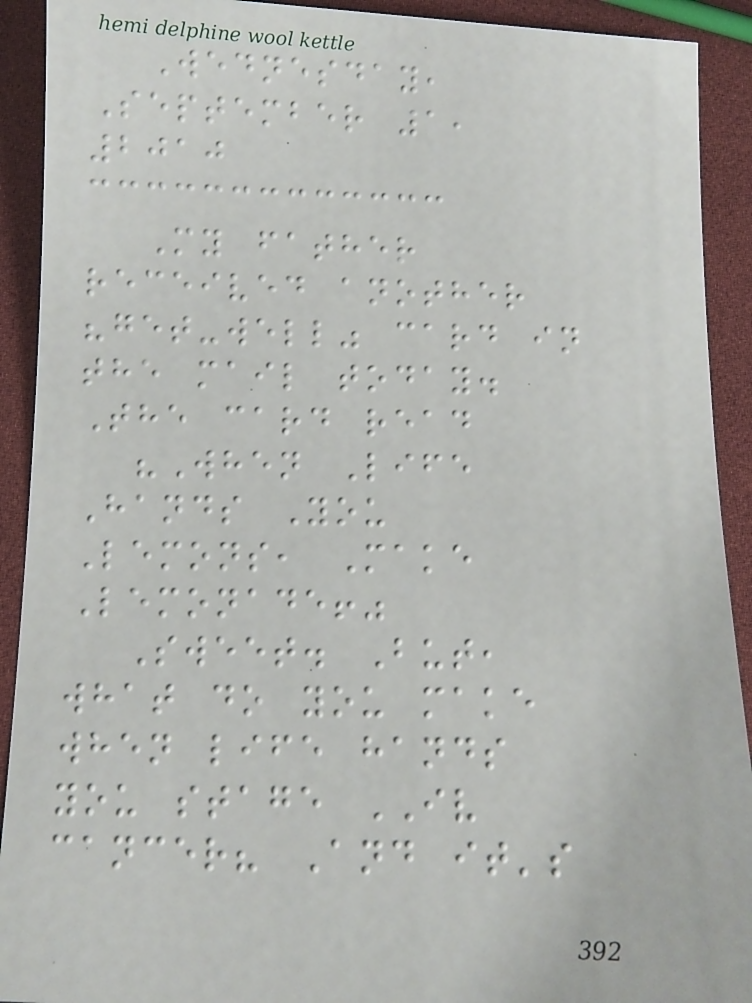Wednesday,
September 1,
2010
My father
received another
"get-well" card in
the mail today.
The card read
"When Life
Hands You
Lemons, Make
Lemonade!"
Sweet. But,
what do you make
when life hands
you stage IV
cancer? And it's
